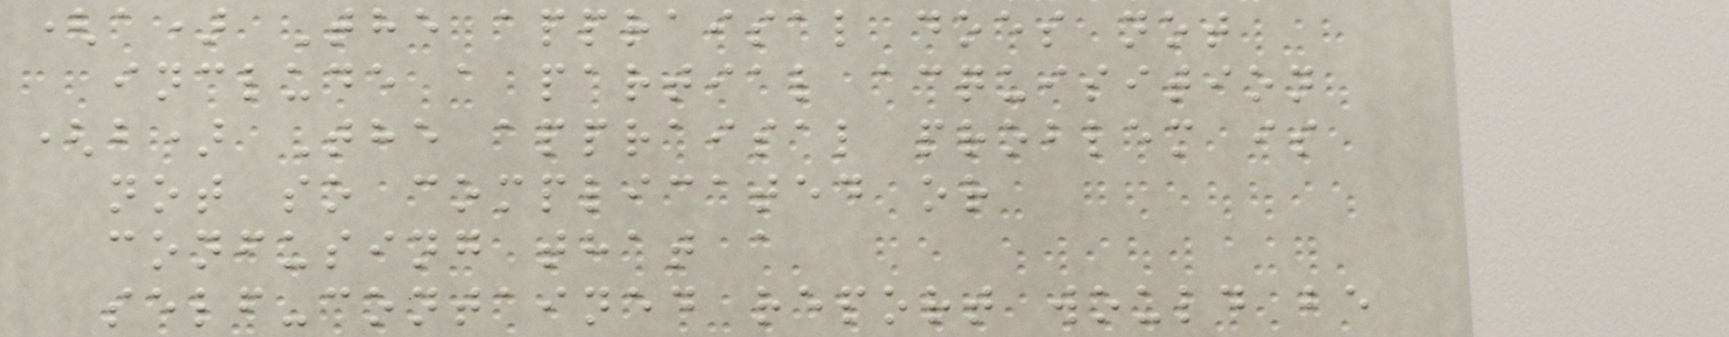(a) The appraisal does not
include a partial acquisition
(b) The appraisal problem is
not so complicated or
confusing that a
self-contained report would be
